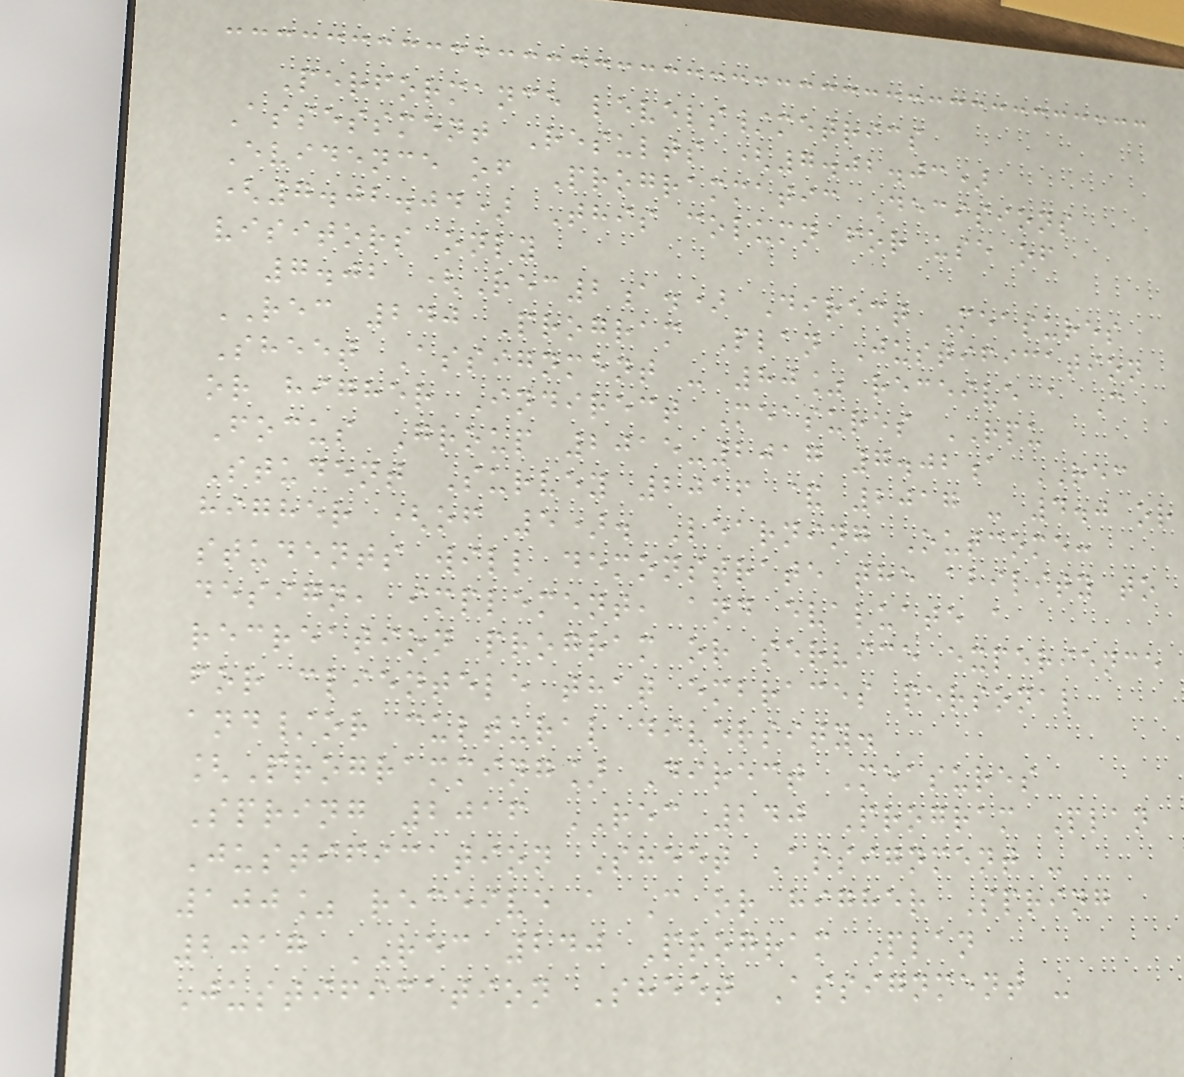Performance levels/metrics
Assessment Results (7.02.03)
Evidence of Programmatic Decisions
(7.02.04) This column for use of
visitors only
7.02 (Rec2a.) Direct Measures
REC 240 Program Plan Justification
Sheet Assignment - 80% receive a C
or higher Indirect Measures RPU
Focus Group 2015-2017 7.02a REC
Student Survey 2016 & 2017 - 4.0 or
higher (of 5). Learning Outcome:
students will demonstrate the ability to
design, implement, and evaluate a
recreation program or service experience
for clientele that embraces personal
and/or cultural diversity.
[Programming] Direct Measures
Spring 2016 REC 240 Program Plan
Justification Sheet Assignment -
100% receive a C or higher Spring
2017 REC 240 Program Plan
Justification Sheet Assignment -
